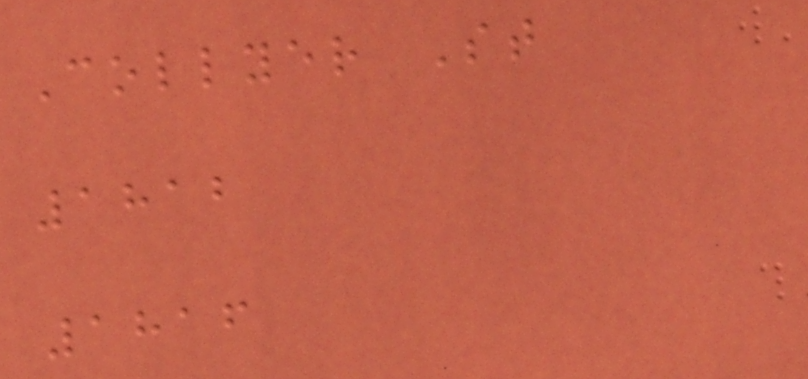Collyer St
1812
1816
